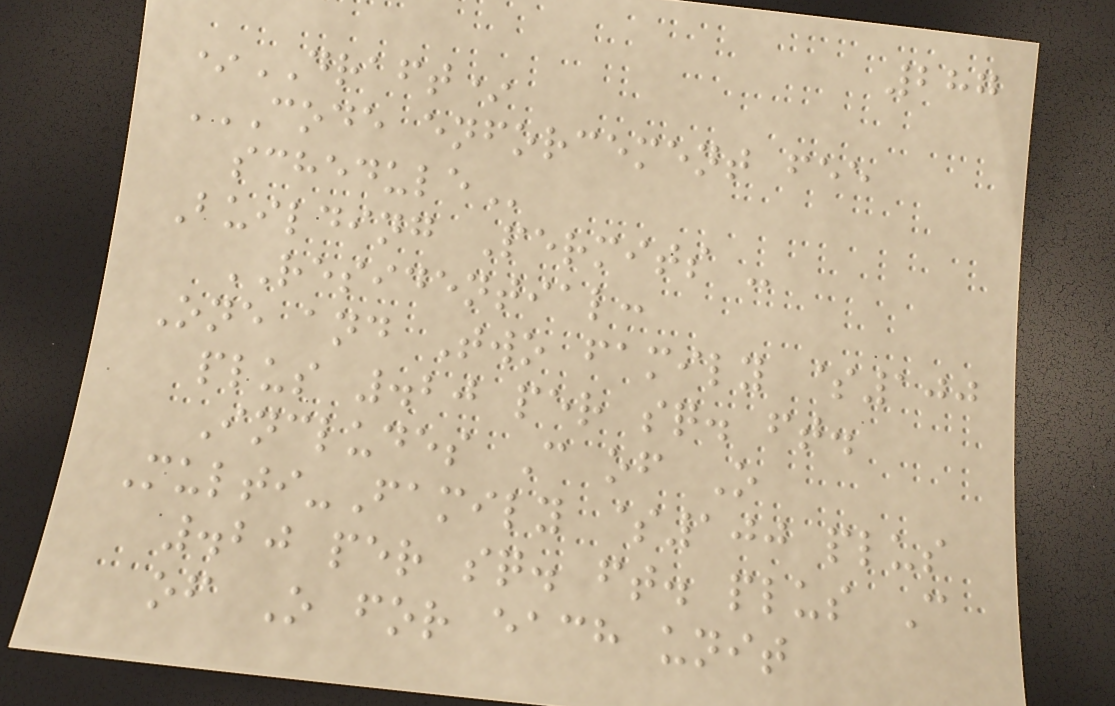287
*DRAFT*
CODE ENFORCEMENT FEE
SCHEDULE
Building Permits -
RESIDENTIAL:
One and Two family $100
plus .20 per sq. ft.
Includes C of O
Multi-Family $100 plus
.20 per sq. ft. plus C
of O for each unit
